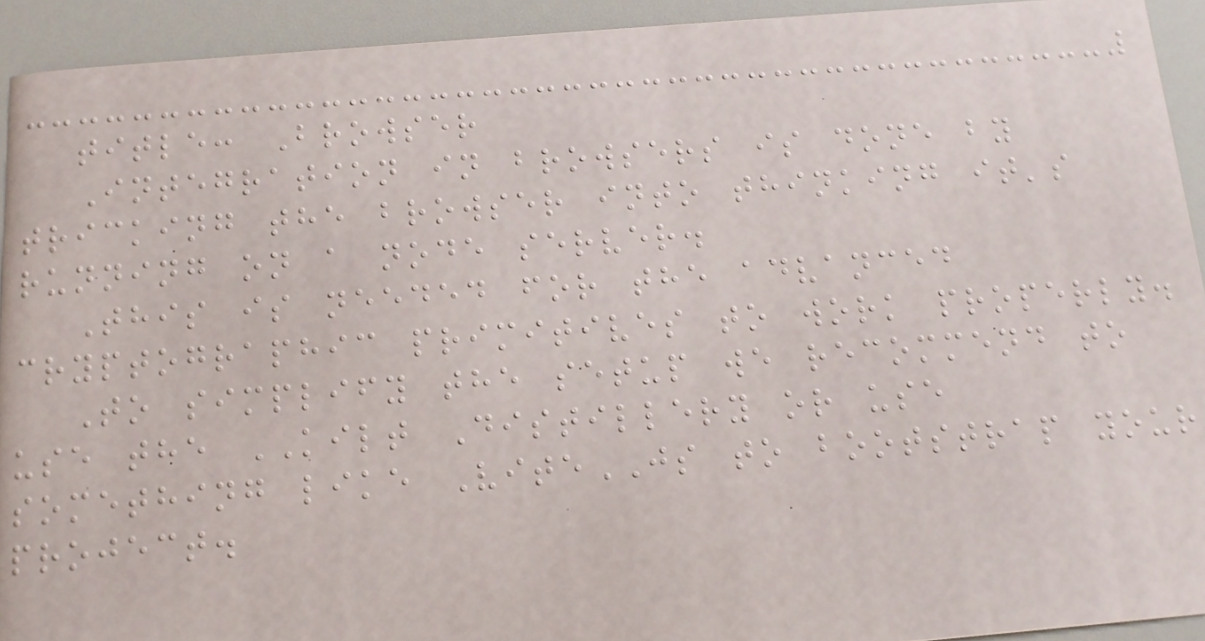title: Browser
Integration in browsers is done by
tricking the browser into thinking it's
running on a node server.
This is needed for the advanced
cryptographic primitives to work properly.
To simplify the setup we recommend to
use the KILT Distillery or use
something like ViteJS to bootstrap your
project.
